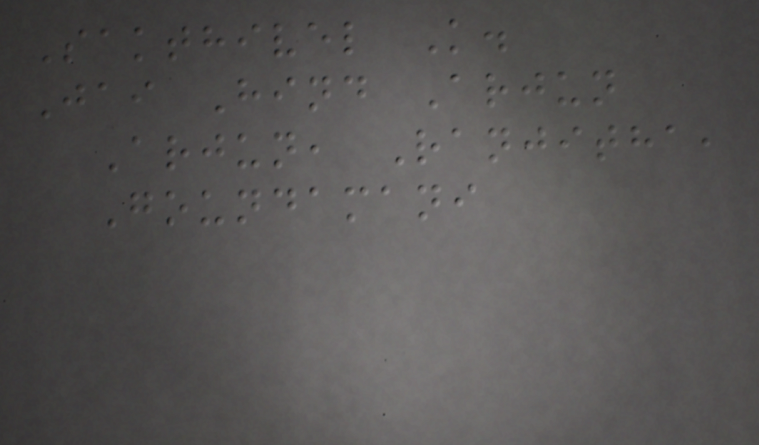Sakthivel K.
Jai Hind Arjun
Arjun, Ranjitha,
Goundamani
